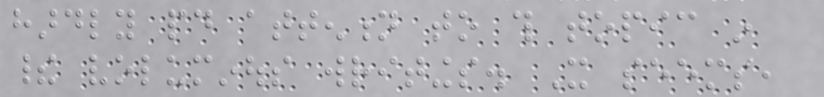hardly paid attention to this topic in
their voluminous writings. It seems,
